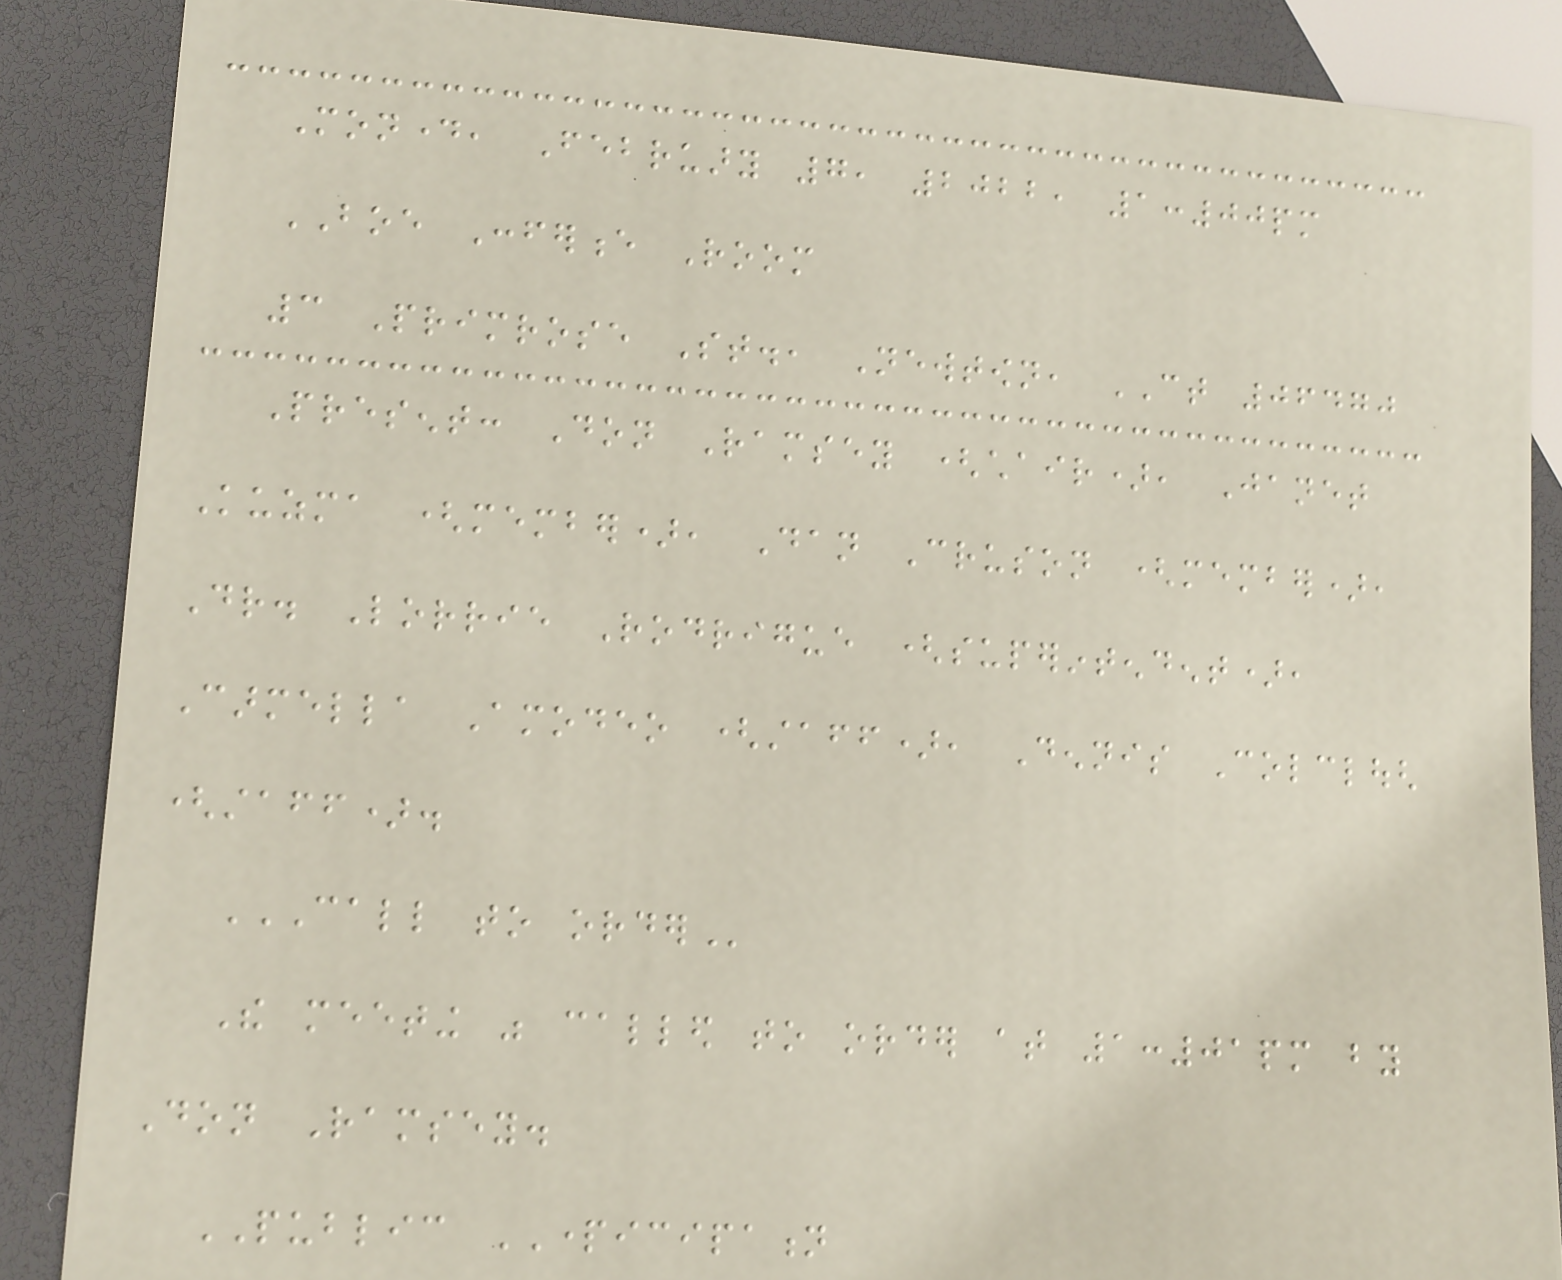Monday, February 7, 2022, 1:00pm
BOE Conference Room
3 Primrose St., Newtown, CT 06470
Present: Don Ramsey (chair), Janet
Kuzma (member), Dan Cruson (member),
Dr. Lorrie Rodrigue (superintendent),
Carmella Amodeo (staff), Dennis Colclough
(staff).
CALL TO ORDER
The meeting was called to order at 1:01pm by
Don Ramsey.
PUBLIC PARTICIPATION
